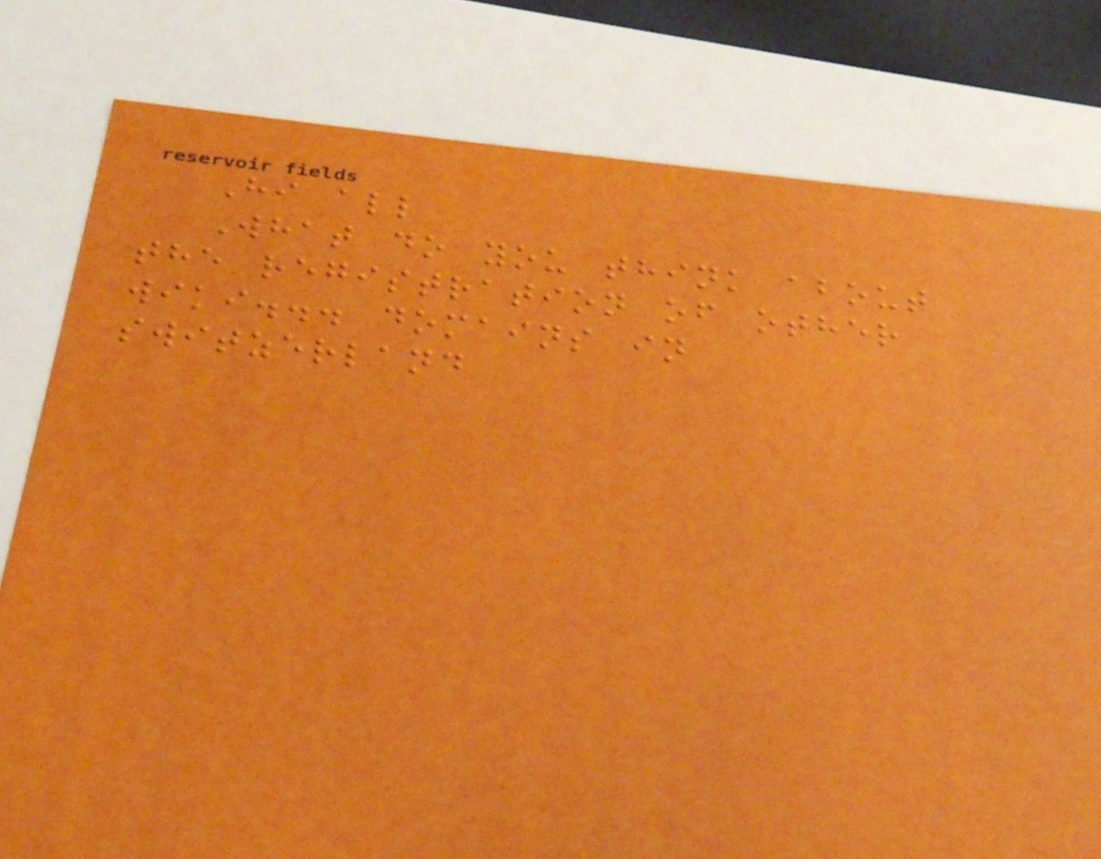Hi all
What do you think about
the registration of other
wiki... domains in
switzerland
